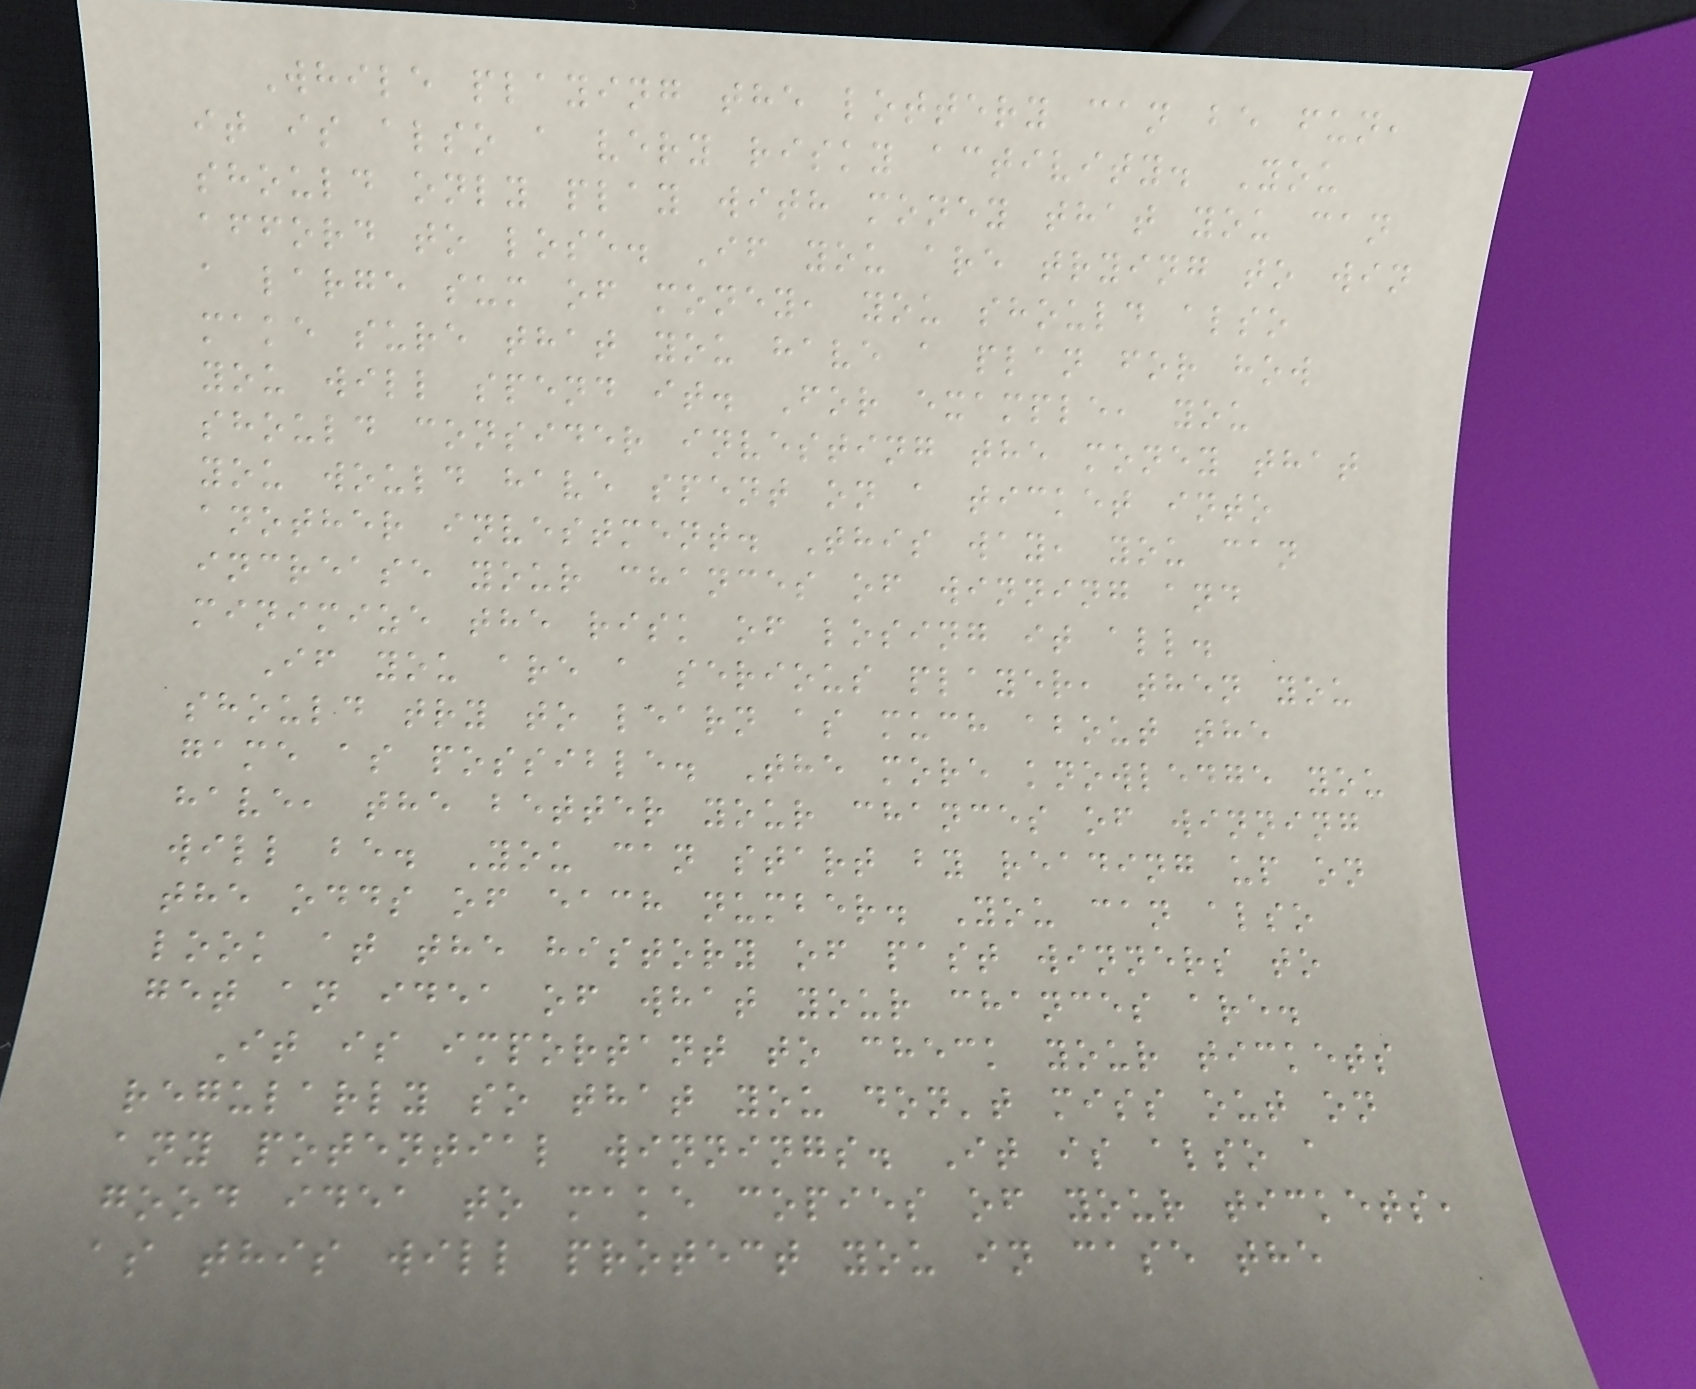While playing the lottery can be fun,
it is also a very risky activity. You
should only play with money that you can
afford to lose. If you are trying to win
a large sum of money, you should also
make sure that you have a plan for how
you will spend it. For example, you
should consider investing the money that
you would have spent on a ticket into
another investment. This way, you can
increase your chances of winning and
minimize the risk of losing it all.
If you are a serious player, then you
should try to learn as much about the
game as possible. The more knowledge you
have, the better your chances of winning
will be. You can start by reading up on
the odds of each number. You can also
look at the history of past winners to
get an idea of what your chances are.
It is important to check your tickets
regularly so that you don't miss out on
any potential winnings. It is also a
good idea to make copies of your tickets,
as this will protect you in case the
